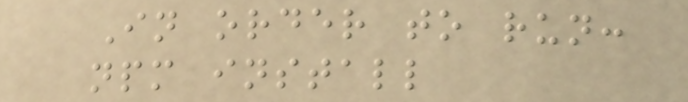In order to run:
npm install
